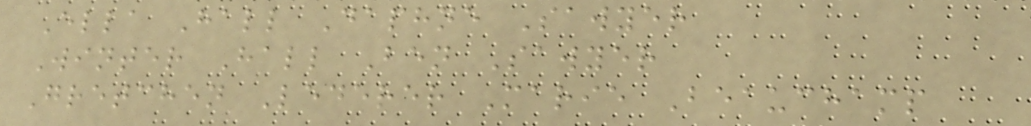Ella Hall Daphne Sawyer
Winter Hall Ben Sawyer
Gretchen Lederer Marie Beauchamp
